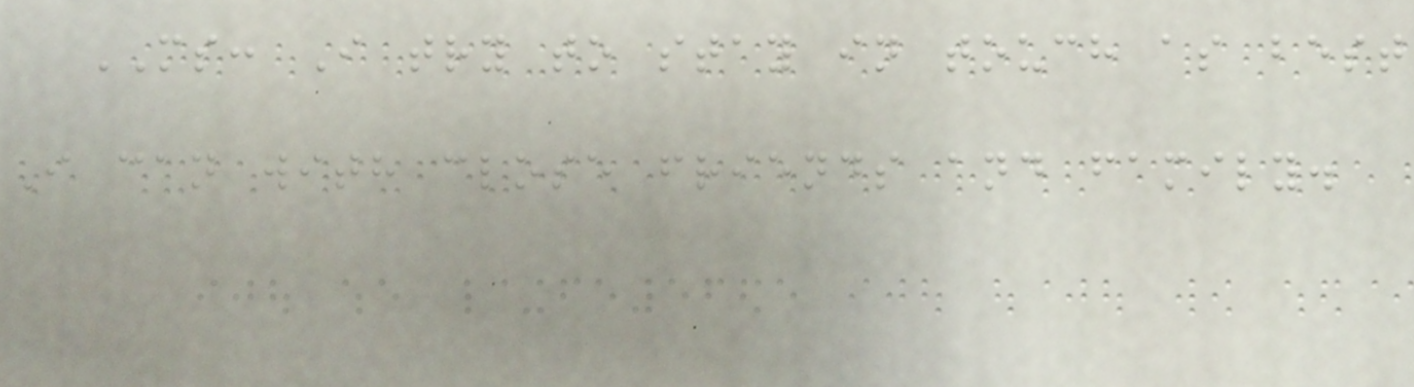MS: I try to stay in touch as best
I can with close friends and family.
